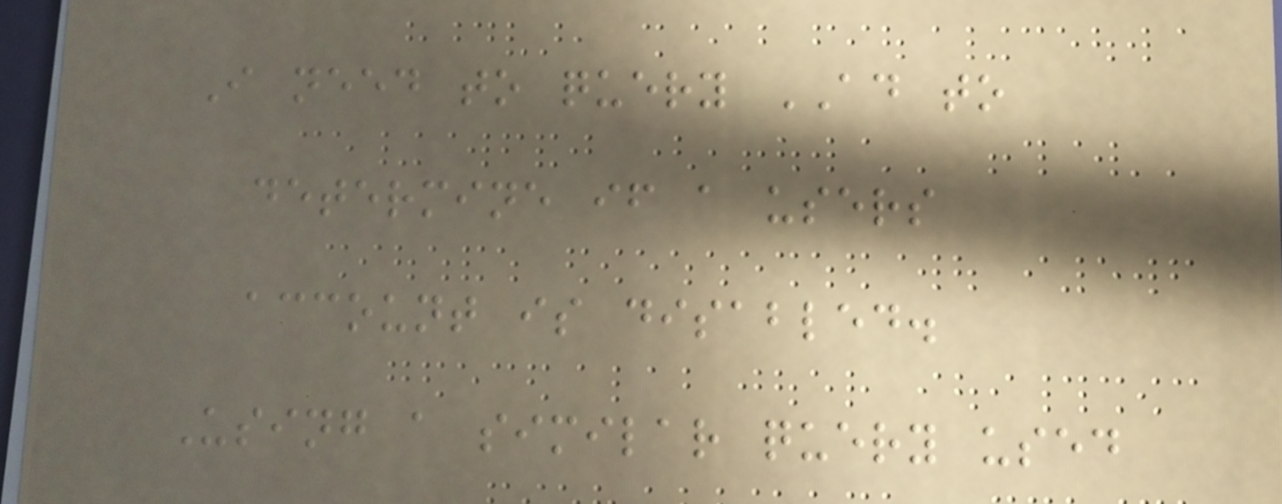I need to query AD to
determine if a users
account is disabled.
Using a similar query used
